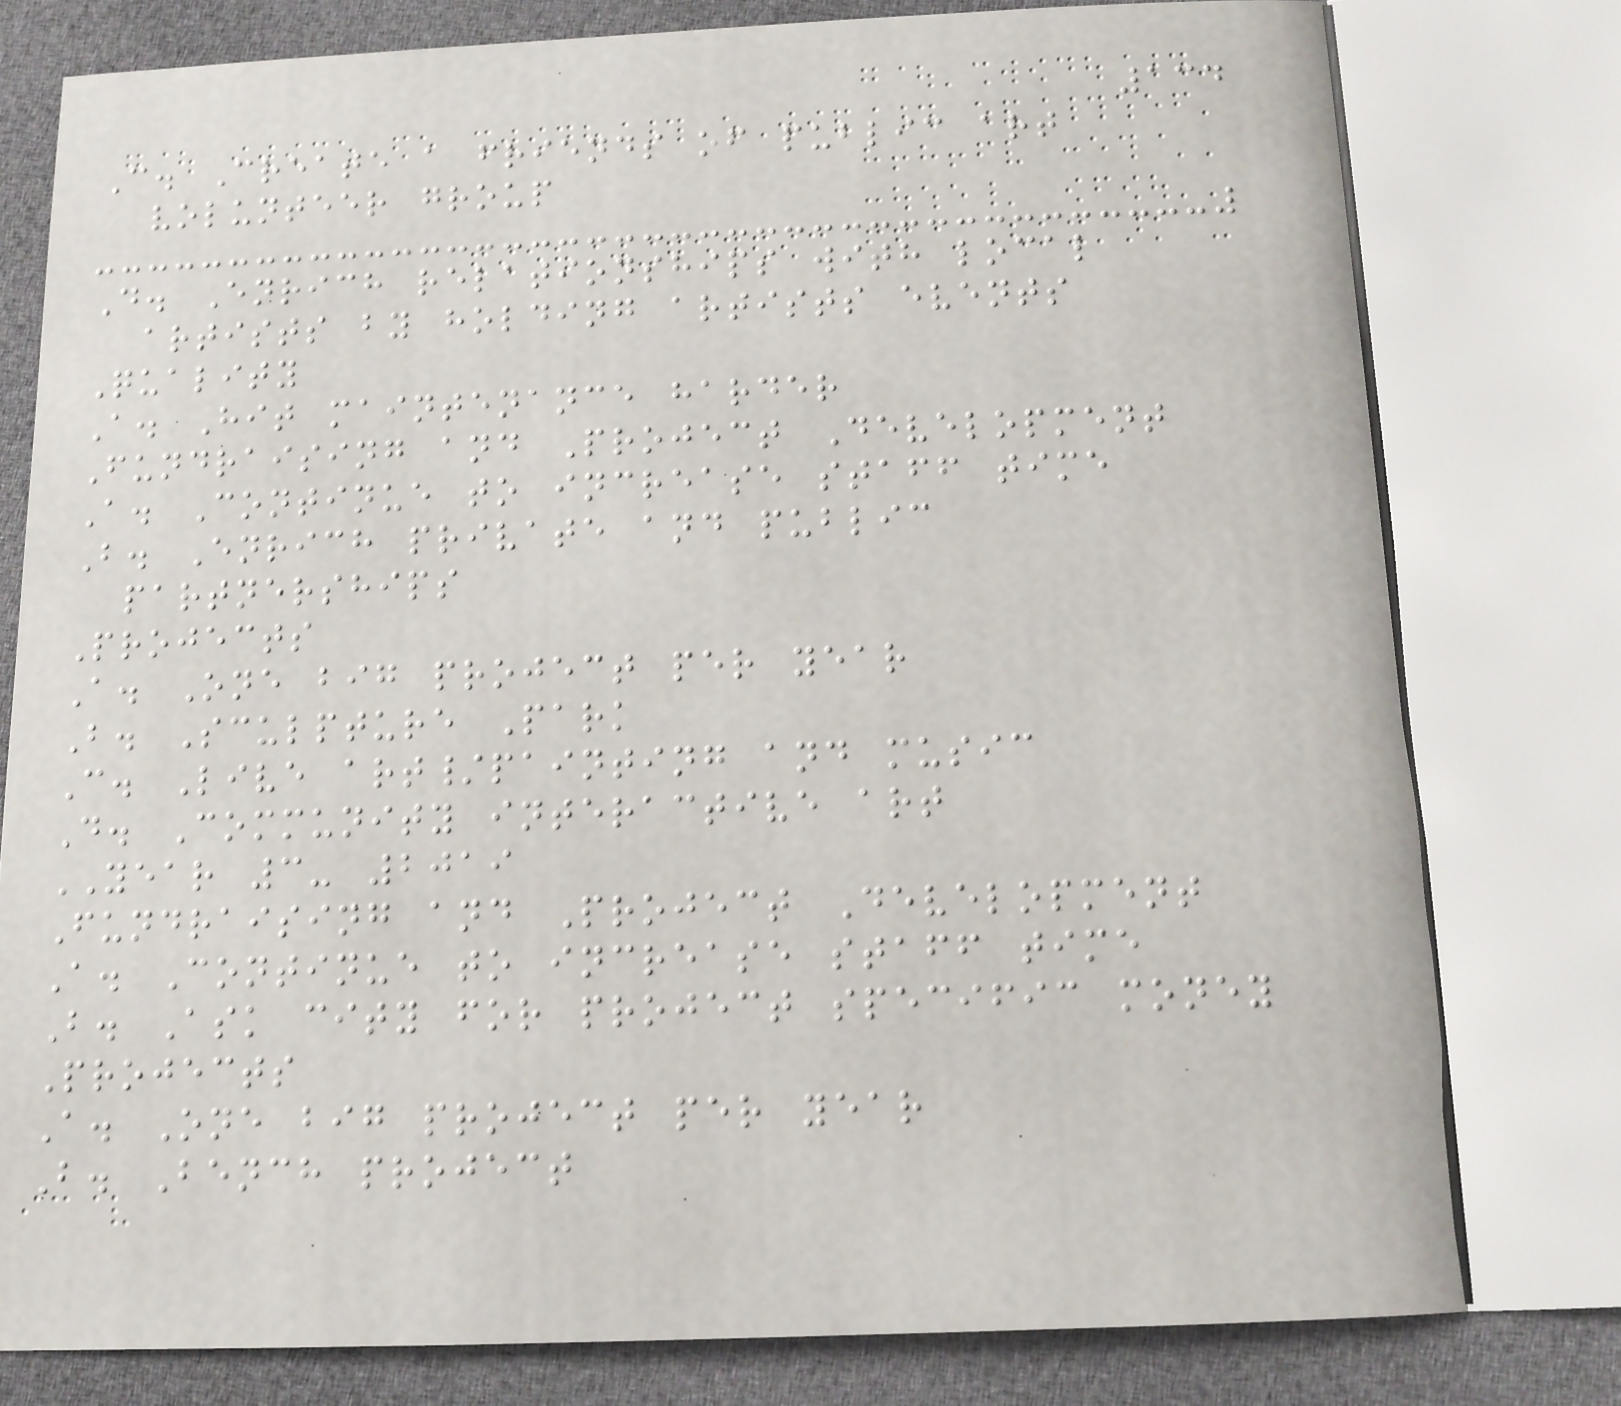134
C. Create a friends of public art
volunteer group
D. Enrich relationships with local
artists by holding artists events
Quality
A. Hit maintenance harder
Fundraising and Project Development
A. Continue to increase staff time
B. Enrich private and public
partnerships
Projects
A. One big project per year
B. Sculpture Park
C. Live art/painting and music
D. Community interactive art
YEAR 3- 2019
Fundraising and Project Development
A. Continue to increase staff time
B. Ask city for project specific money
Projects
A. One big project per year
B. Bench project
